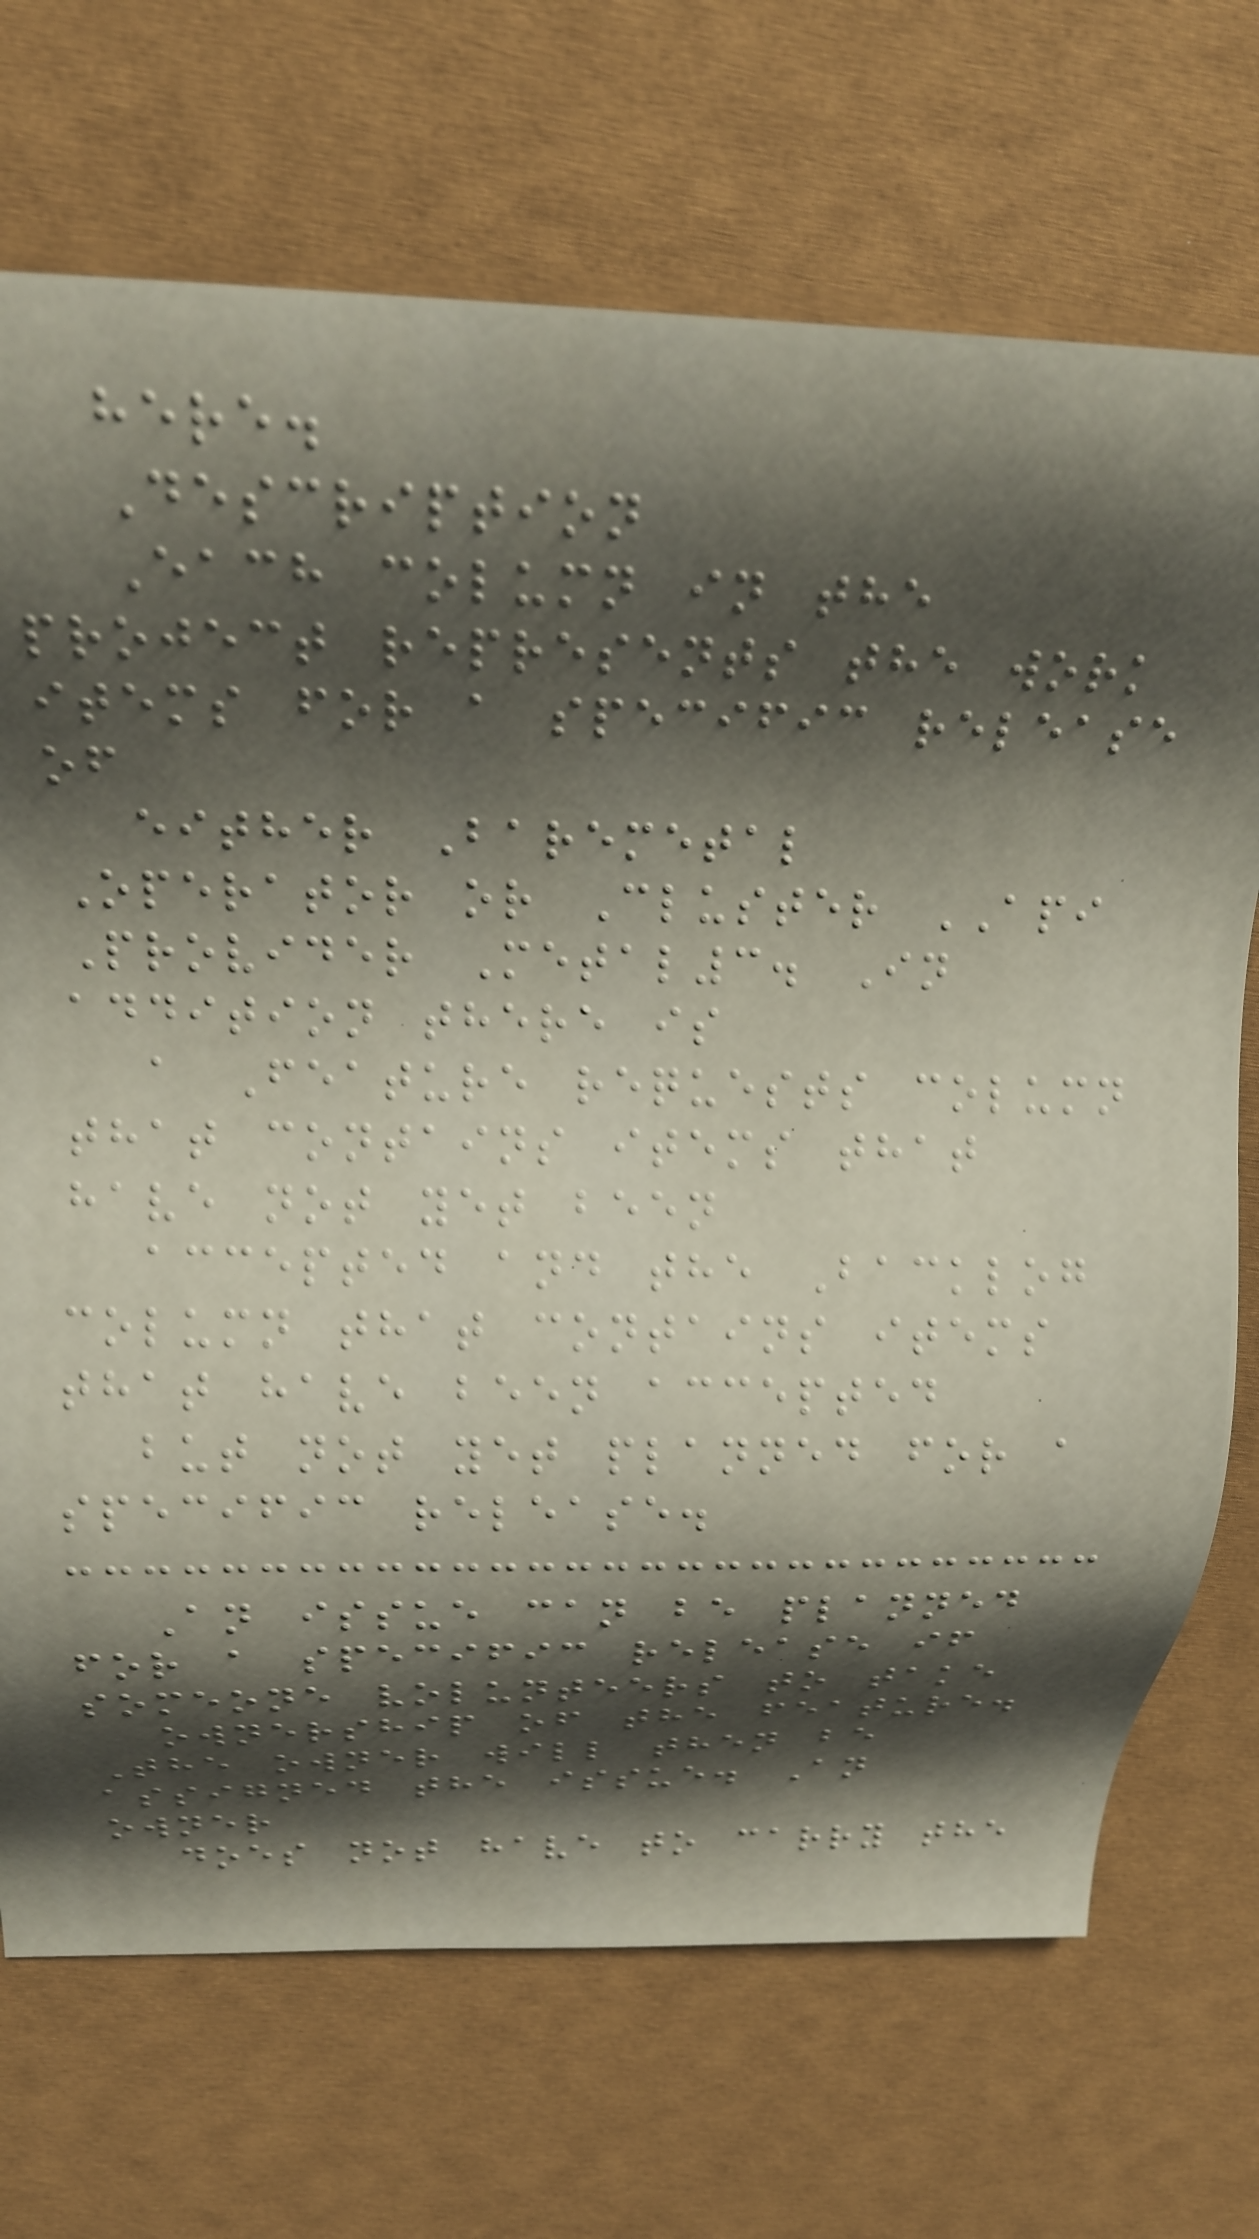here.
Description
Each column in the
project represents the work
items for a specific release
of
either Baremetal
Operator or Cluster API
Provider Metal3. In
addition there is
a Feature requests column
that contains items that
have not yet been
accepted and the Backlog
column that contains items
that have been accepted
but not yet planned for a
specific release.
An issue can be planned
for a specific release if
someone volunteers to take
ownership of the feature.
The owner will then be
assigned the issue. An
owner
does not have to carry the
